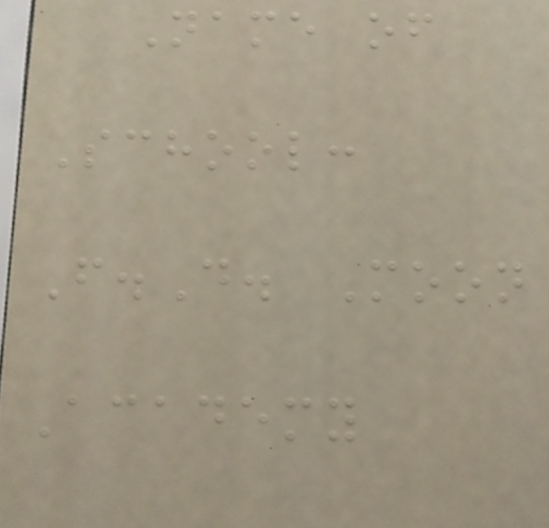Name of
School:
F.D. Moon
Academy
